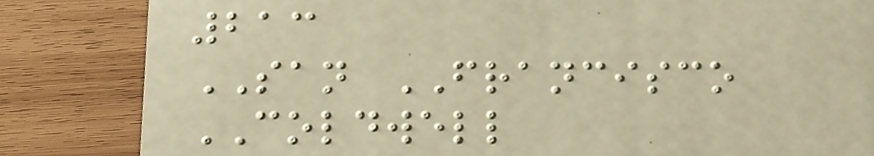213
SAN FRANCISCO
COLDWELL
